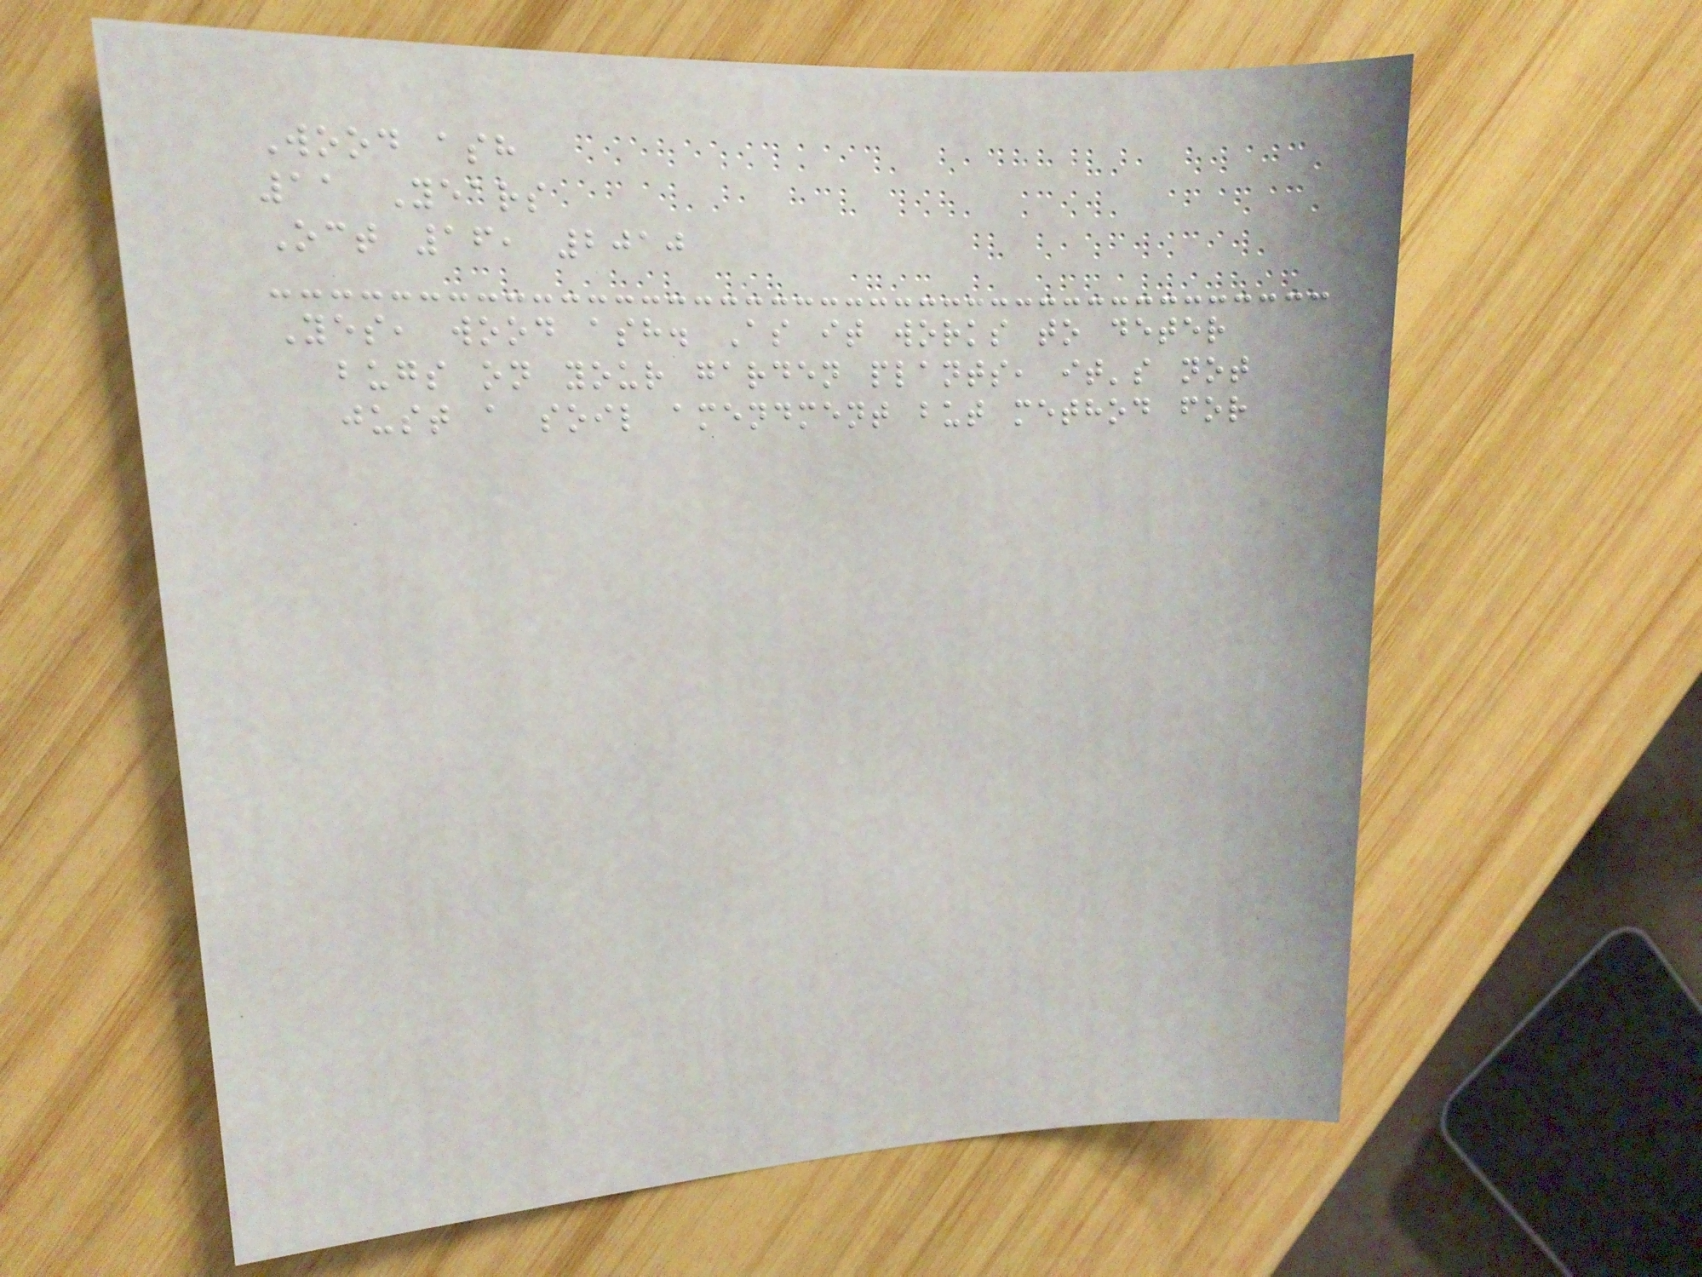Wood ash
11 Years
Oct 16, 2010
Yes, wood ash. As it works to deter
bugs on your garden plants, it's not
just a soil amendment but method for
